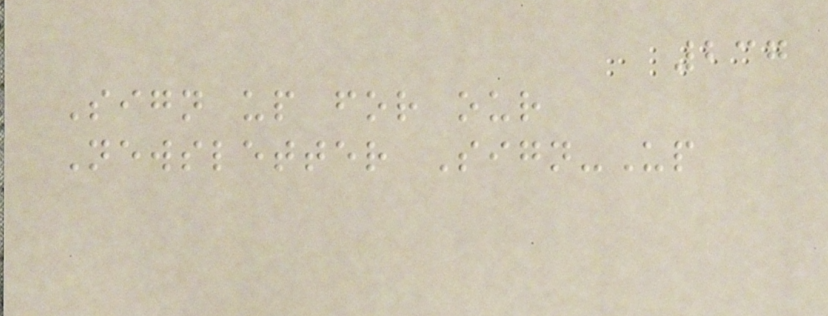237
Sign up for our
Newsletter Sign-Up
